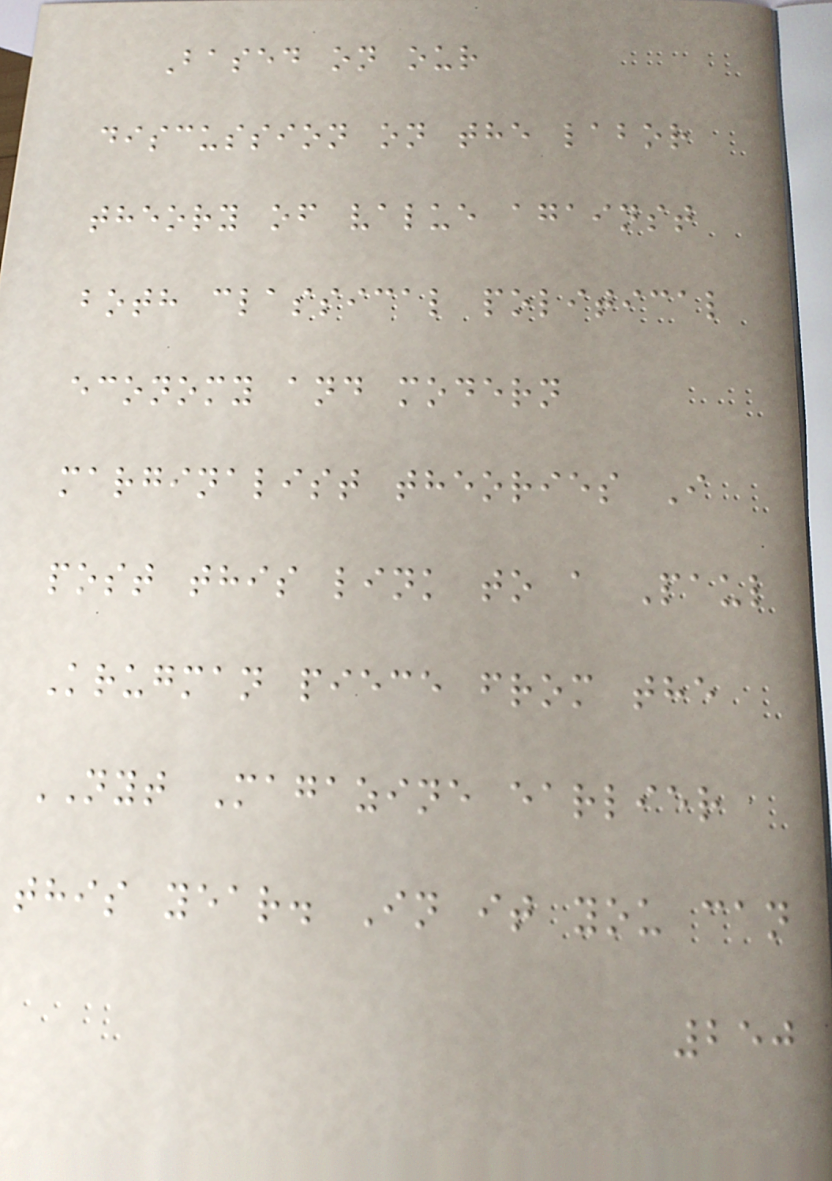Based on our
discussion on the labor
theory of value against
both classical political
economy and modern
marginalist theories I
post this link to a Paul
Krugman piece from the
NYT Magazine earlier
this year. In it you can
250
